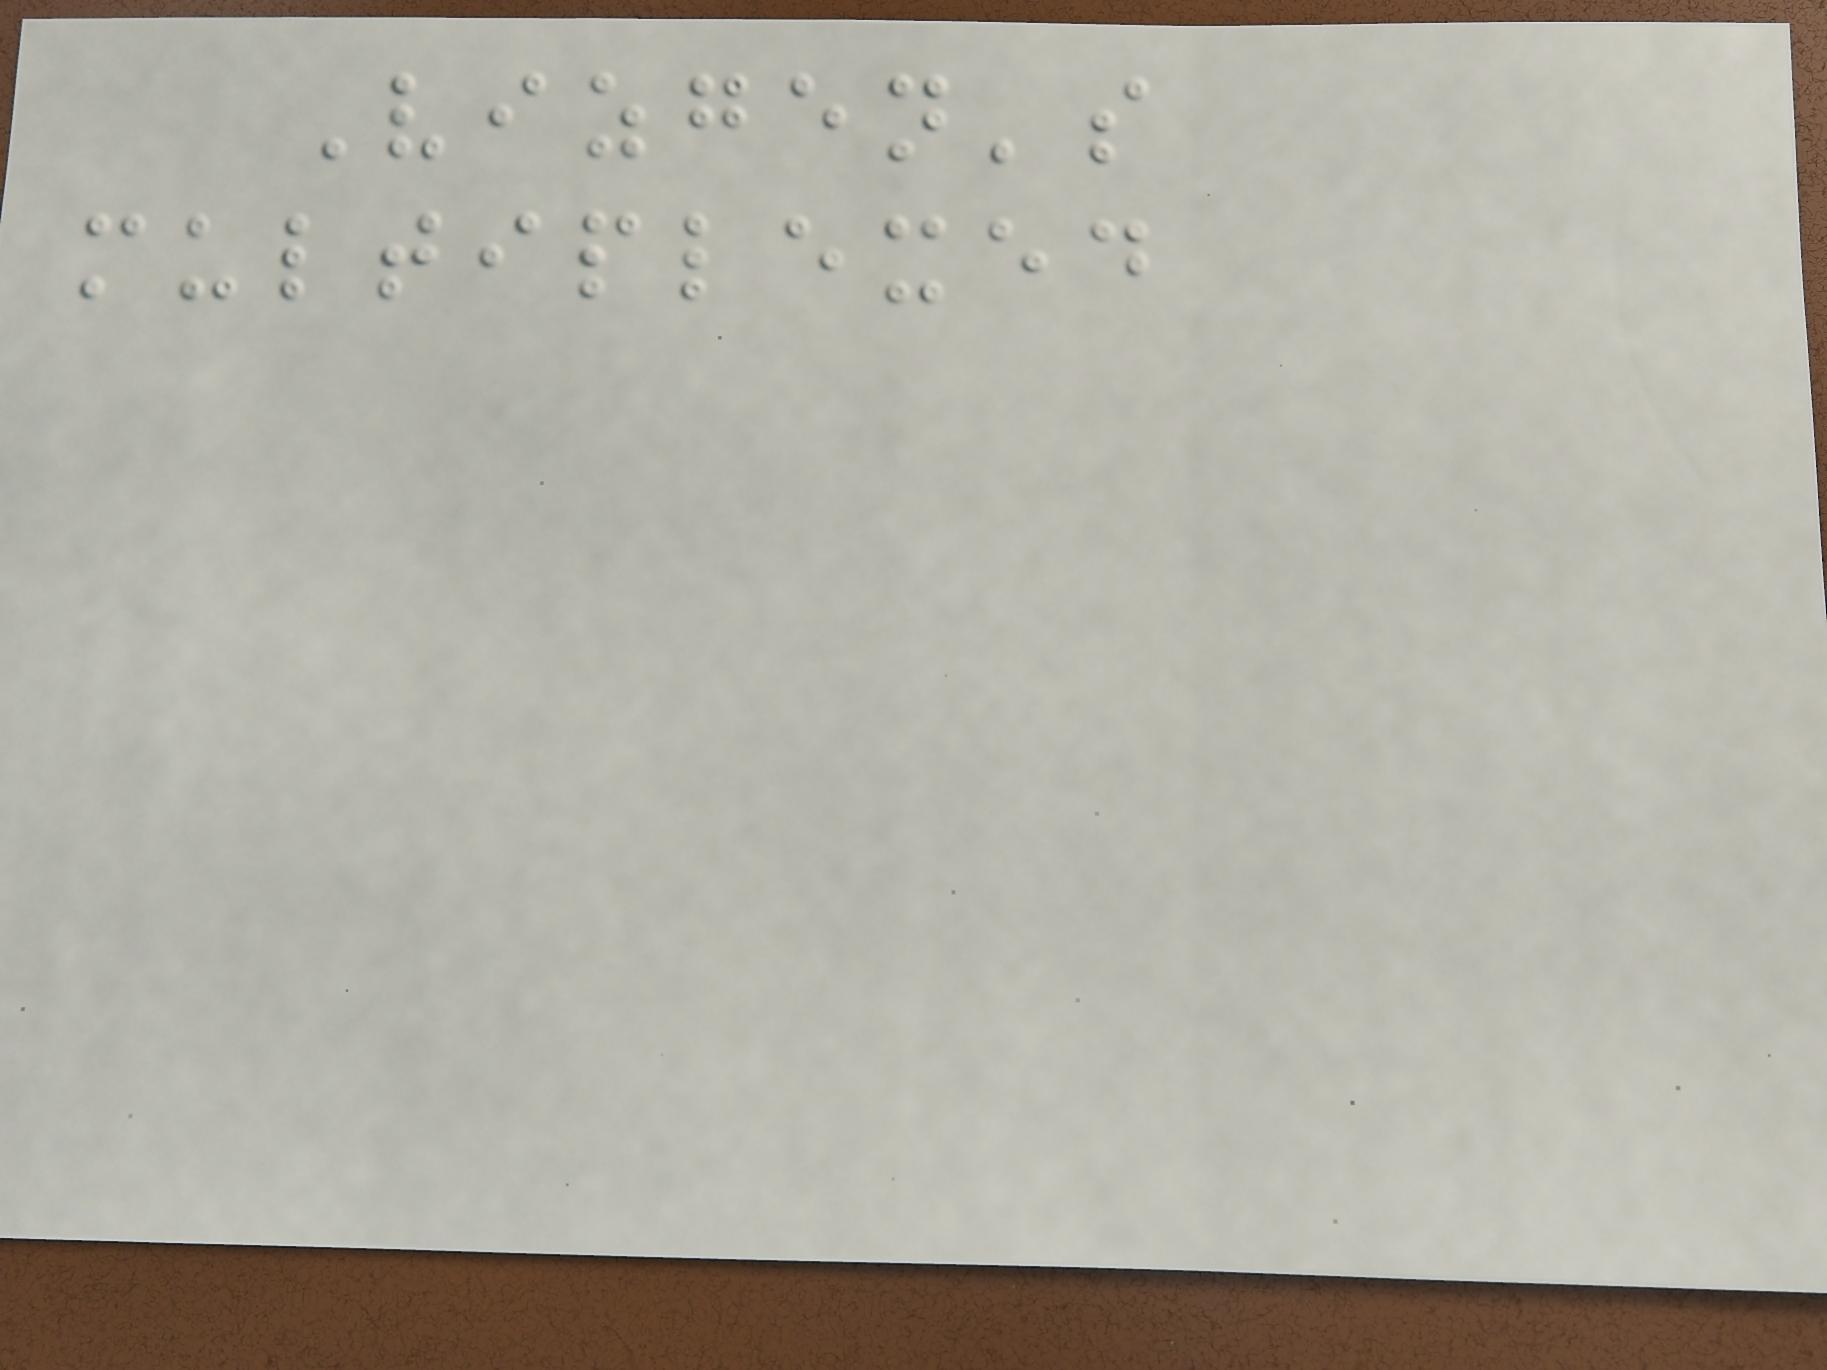Vizgen's
multiplexed
